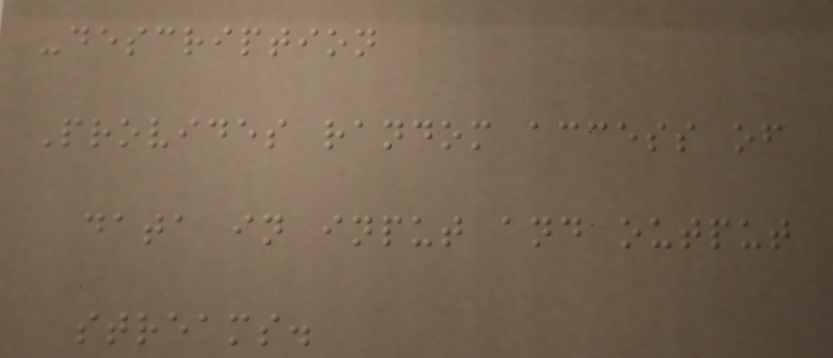-description
Provides random access of
data in input and output
streams.
